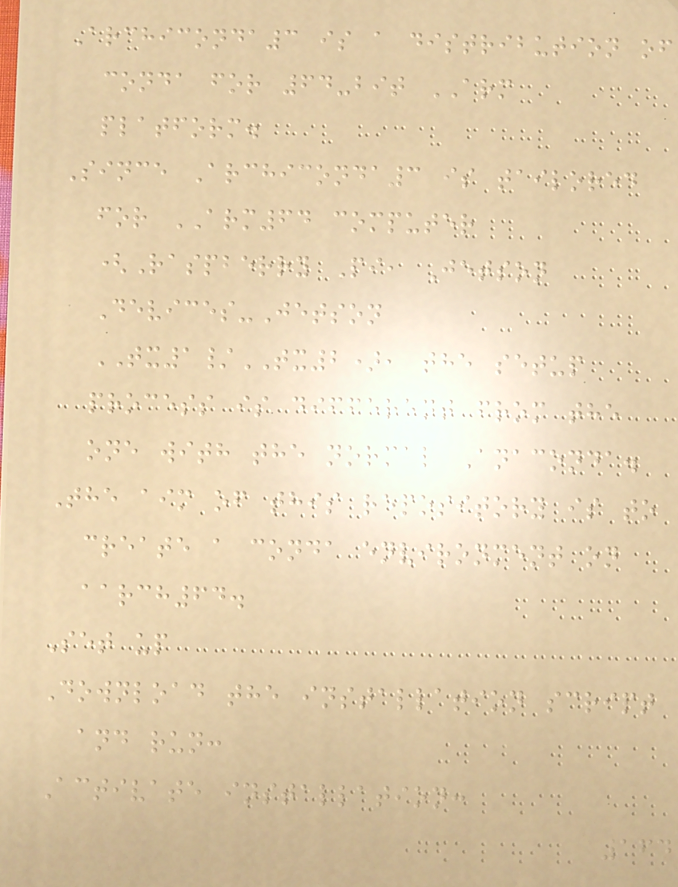Archiconda3 is a distribution of
conda for 64-bit ARM
platform.
Since Archiconda3 is tailored
for ARM64 computer
(Raspberry Pi, Jetson
Devices-Jetson
TX1/TX2), the setup
process is different from the
one with the normal Anaconda.
The aim of this repository is to
create a conda environment on
aarch64.
Set up
Download the installation script
and run:
Activate installation:
164
